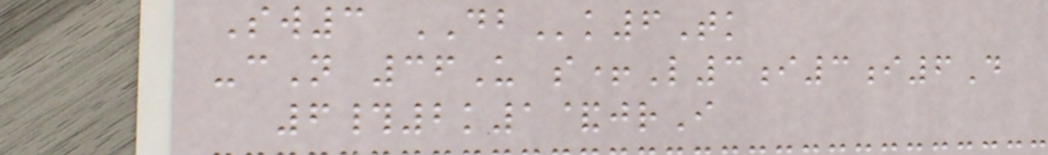Sw3 DBk6Tk
-cN 36U s+L3i3i6D
6#2k1&jrI
